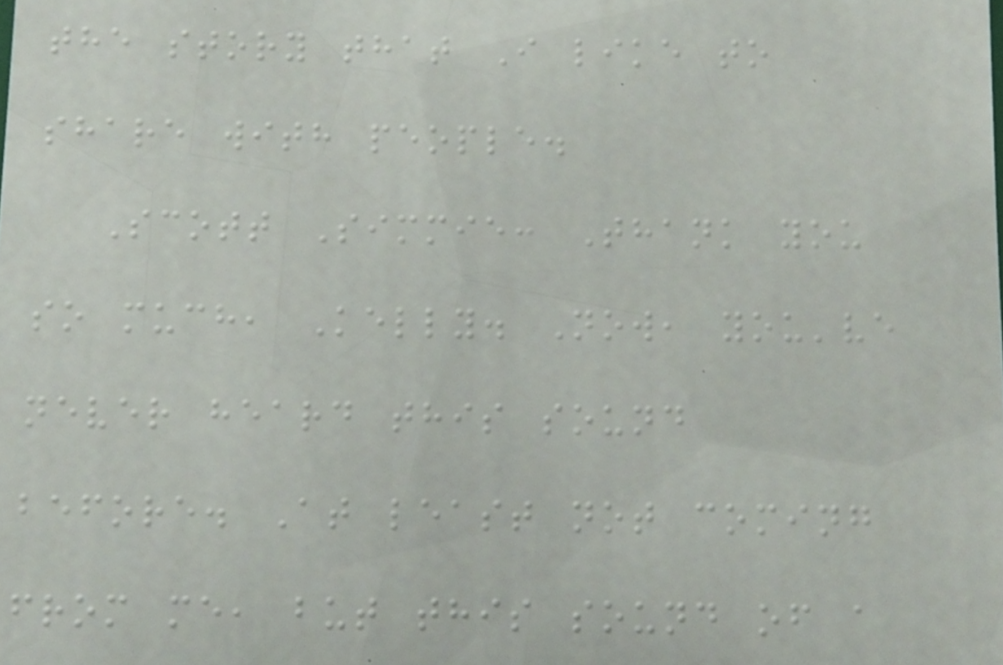the story that I like to
share with people.
Scott Simmie: Thank you
so much, Kelly. Now, you've
never heard this sound
before. At least not coming
from me, but this sound of a
